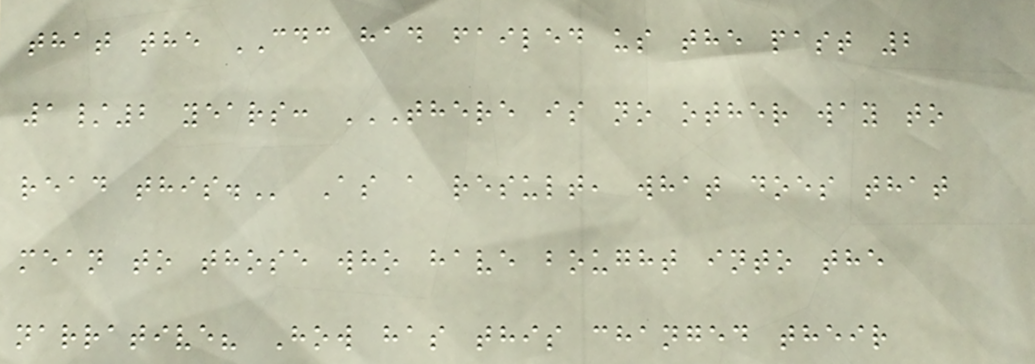that the CDC had failed us the past 2
1/2 years: THERE IS NO OTHER WAY TO
READ THIS. As a result, what does that
mean to those who have bought into the
narrative? How has this changed their
